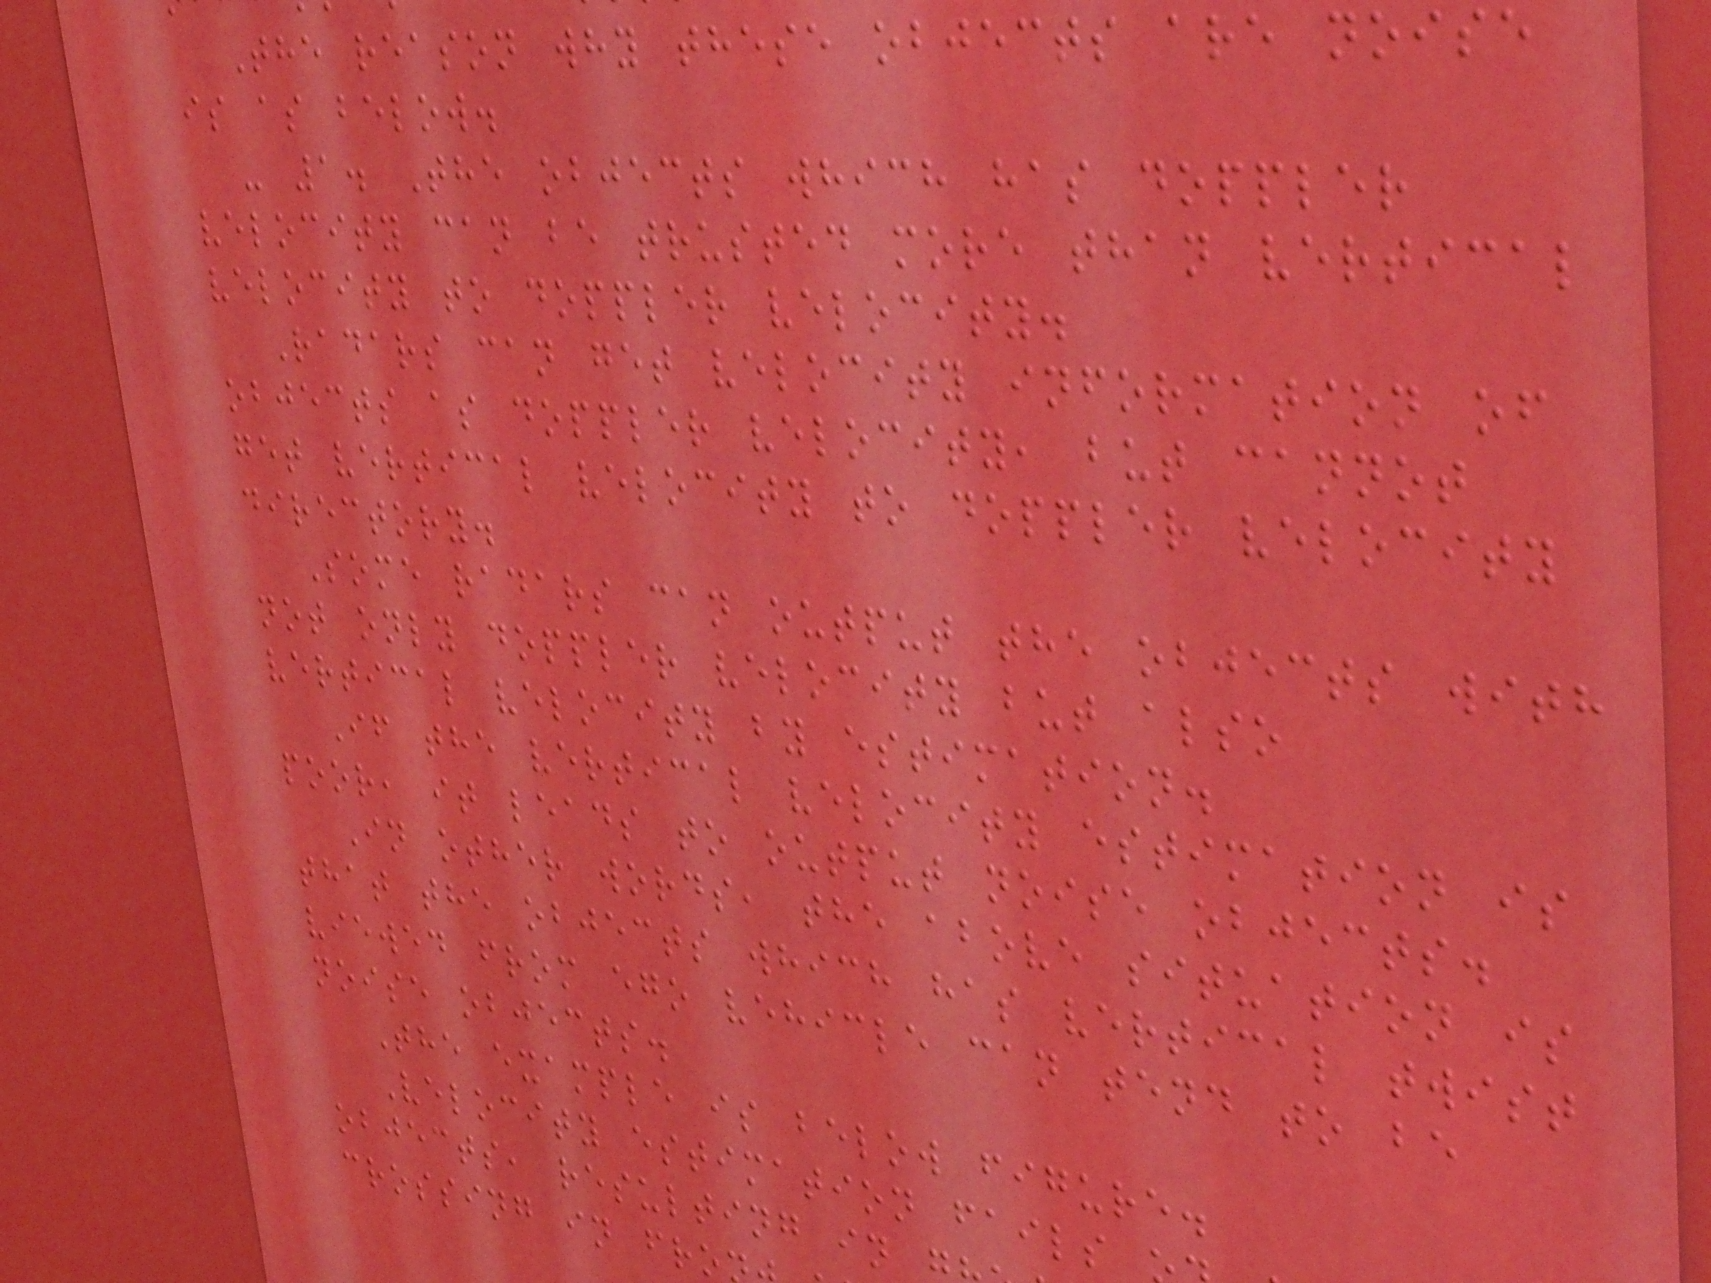The reason why these objects are noise
is as below.
- 1. The objects which has doppler
velocity can be trusted more than vertical
velocity to doppler velocity.
Radars can get velocity information of
objects as doppler velocity, but cannot
get vertical velocity to doppler velocity
directory.
Some radars can output the objects with
not only doppler velocity but also
vertical velocity by estimation.
If the vertical velocity estimation is
poor, it leads to output noise objects.
In other words, the above situation is
that the objects which has vertical twist
viewed from ego vehicle can tend to be
noise objects.
The example is below figure.
Velocity estimation fails
objects, resulting in
crossing in fro
